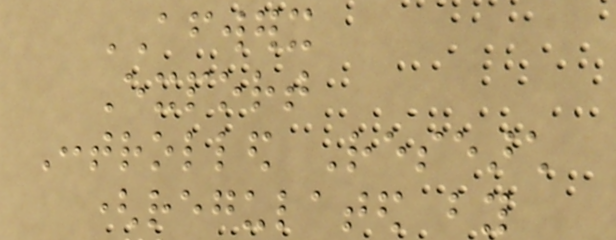AFWERX
Export
Controlled Research
(regulated by
